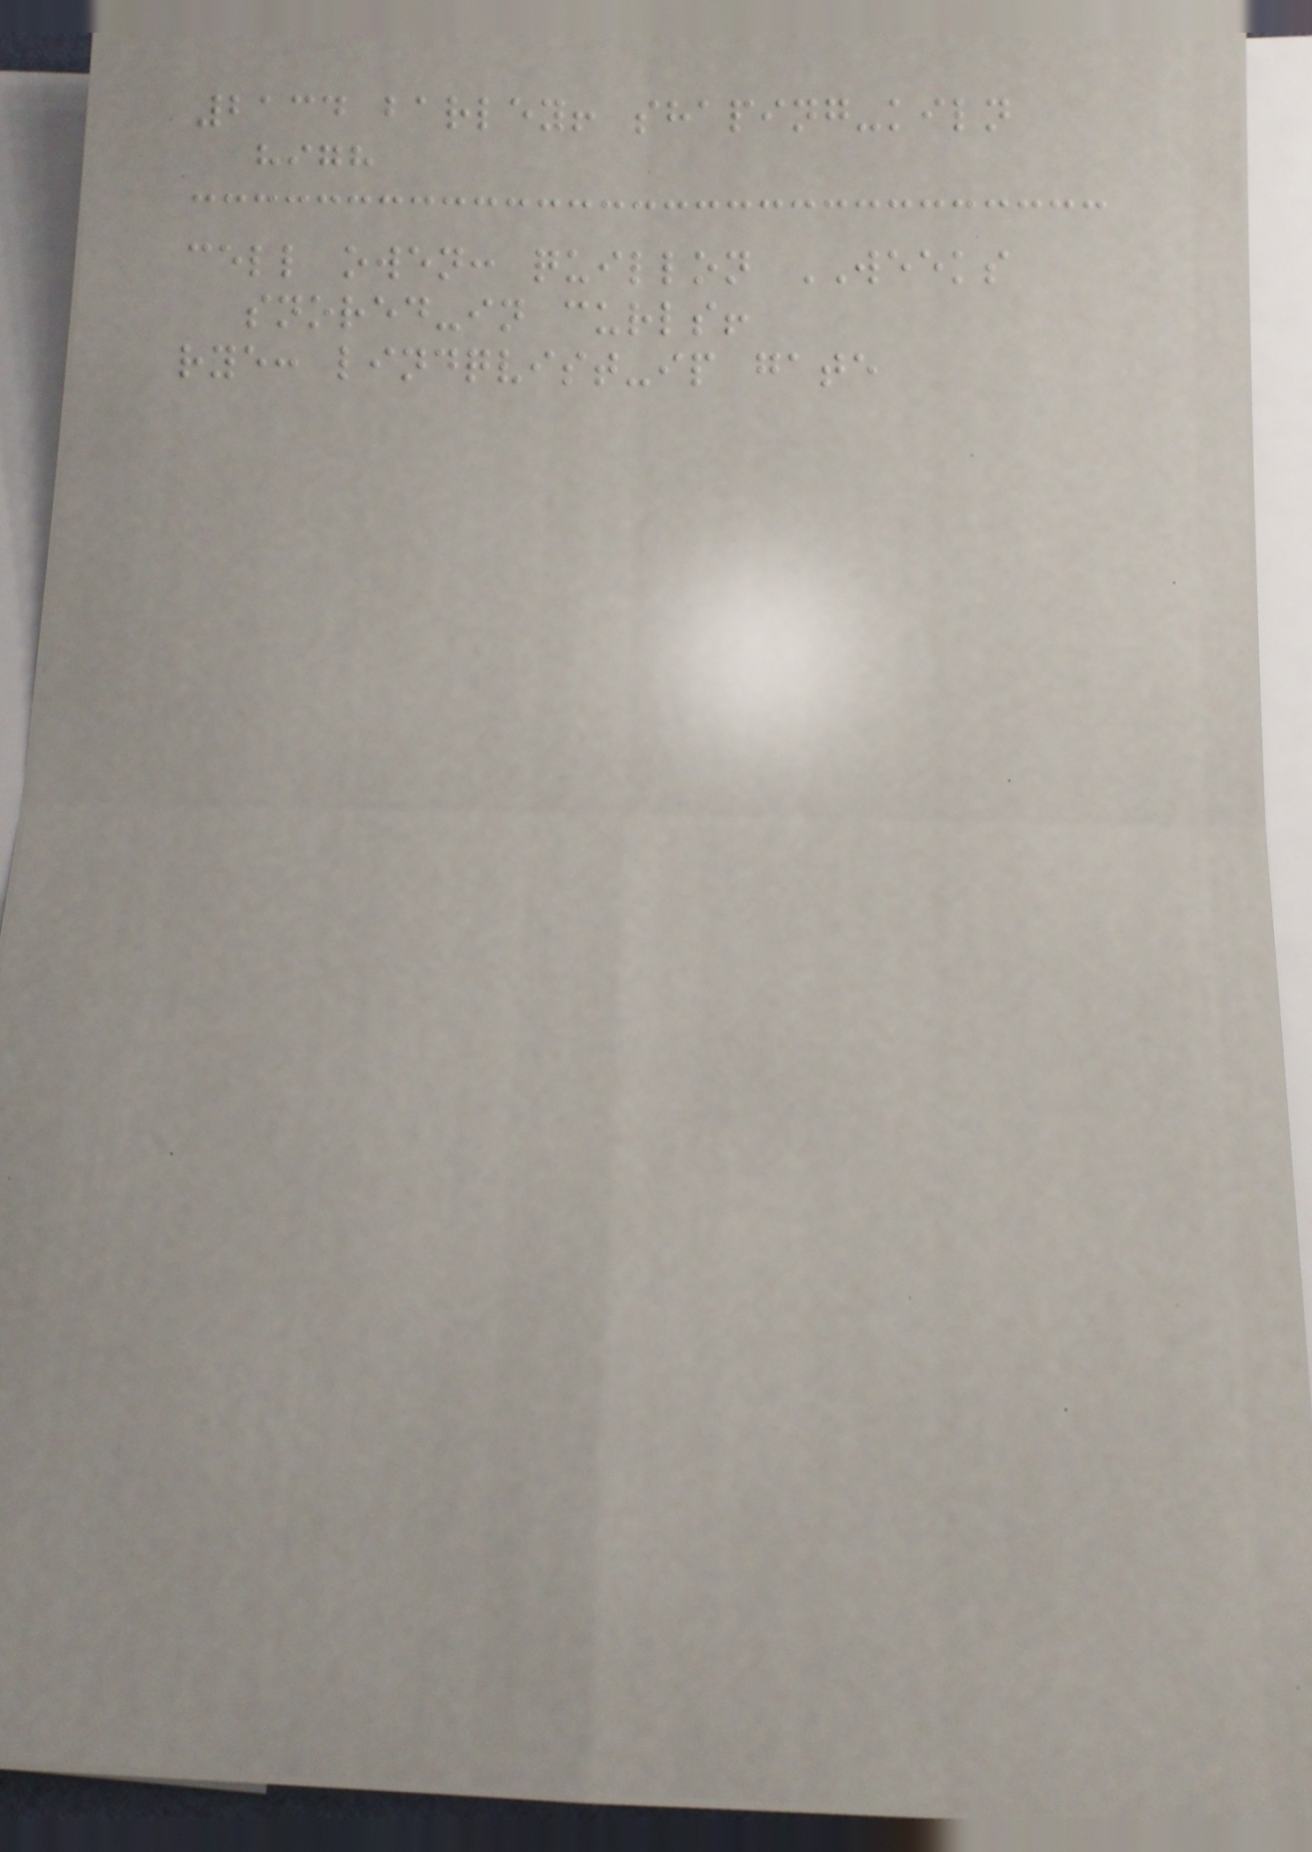2134 barley! shaping-kiln
high
cell owen: quillon WEEKS
snored-in curls!
rye: lindqvist-ip gate
